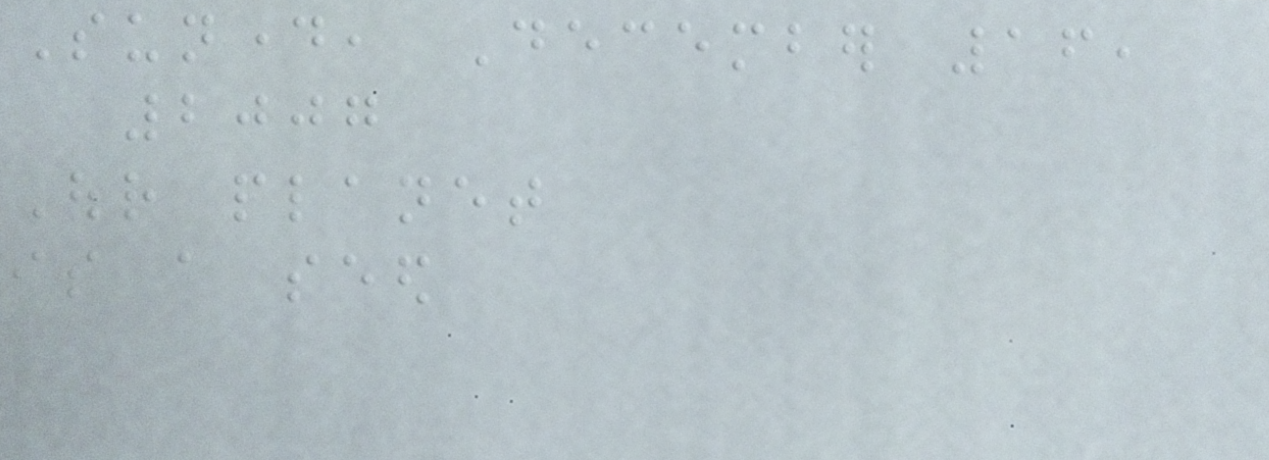Sunday, December 16,
2007
Our planet
is a seed
